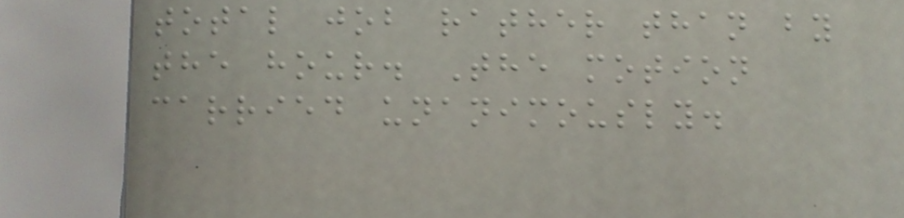total job rather than by
the hour. The motion
carried unanimously.
